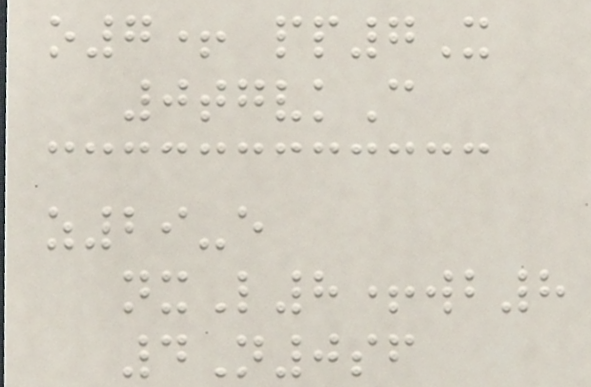o7+ pp7X
0tgvkC
z29-e
nxL8+wb8
4N0sf
